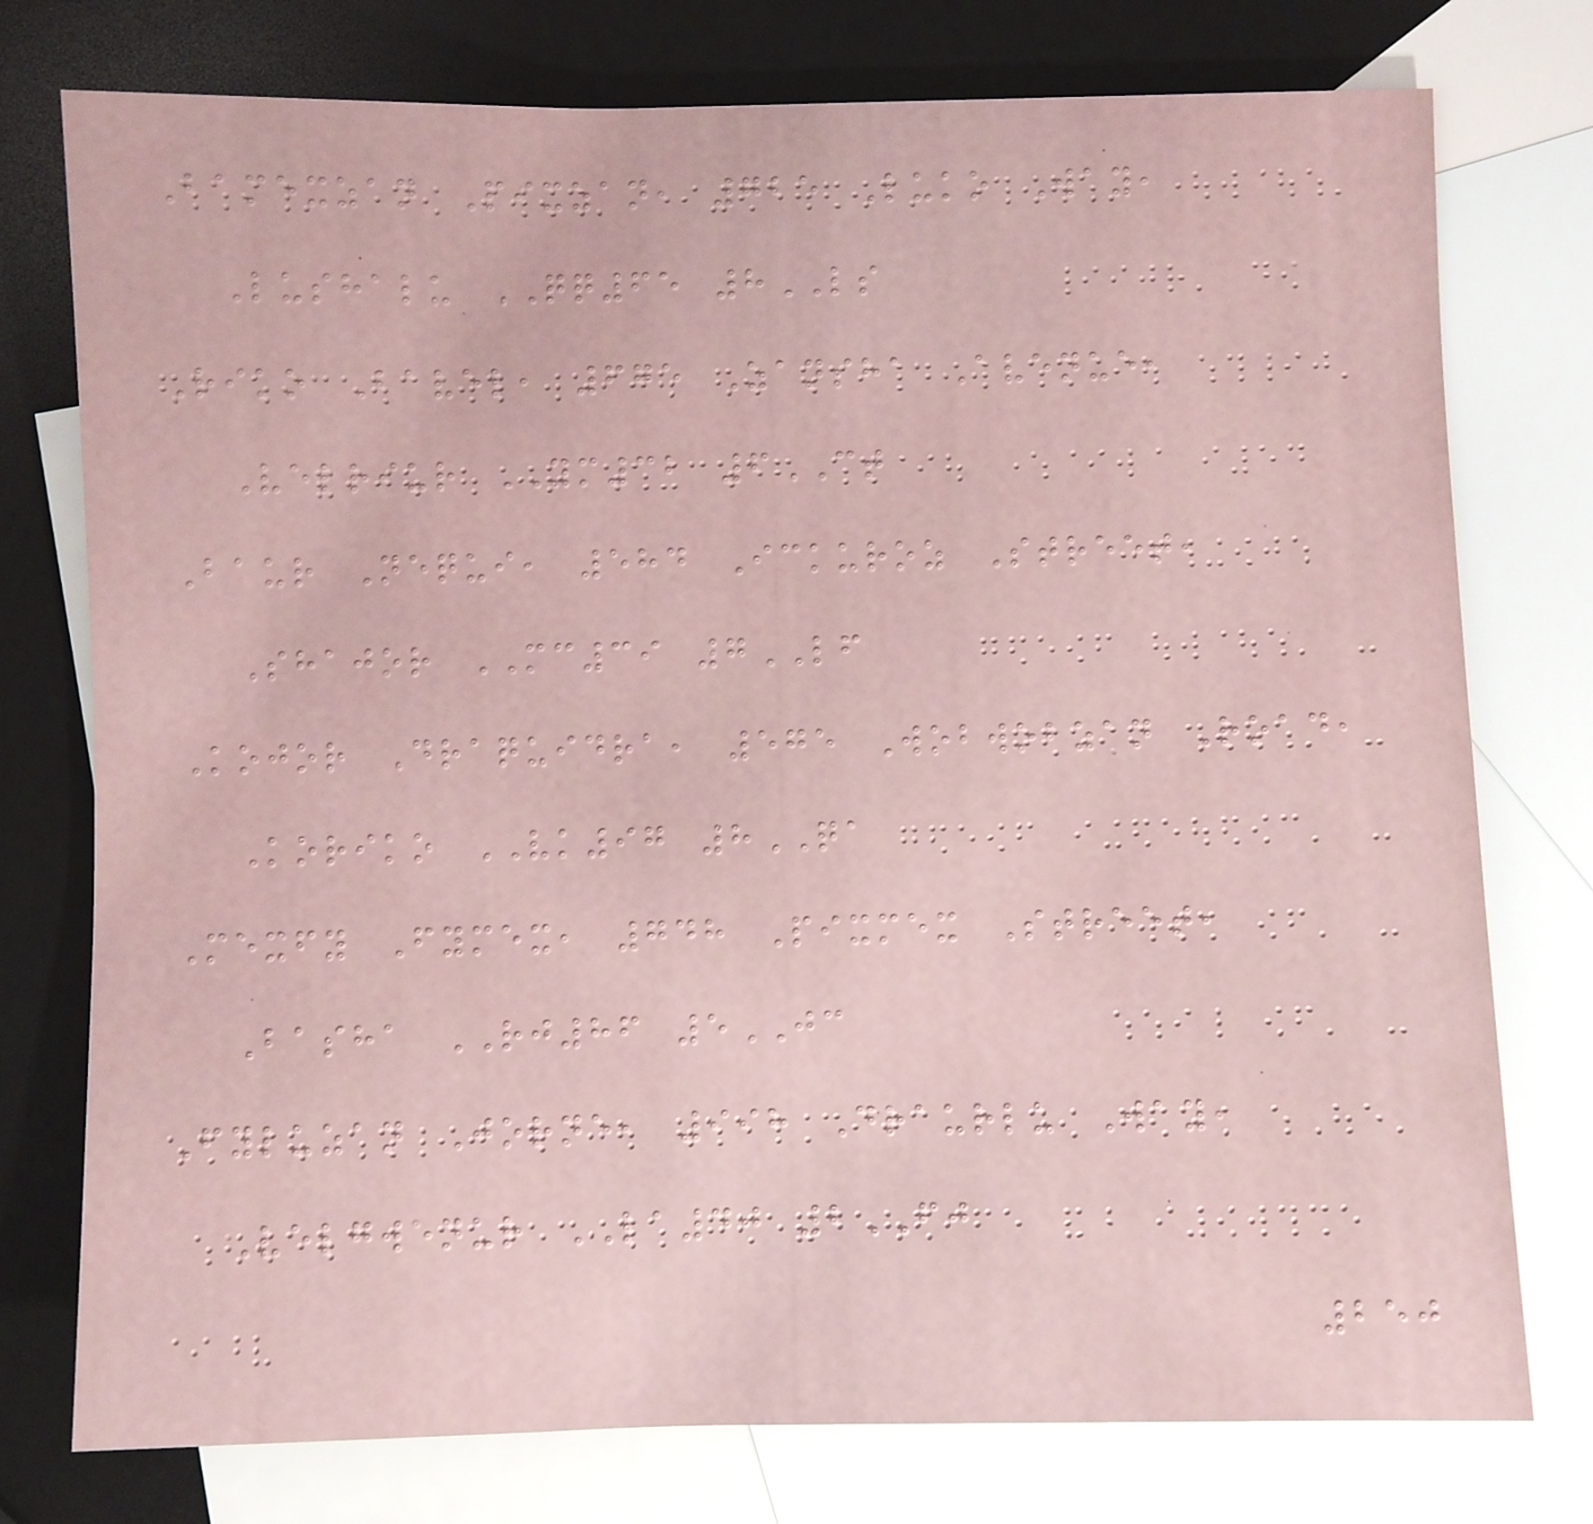Bamexzan Pixzan, 725 Luko Way,
Lushalu QQ65 8LS
Riko Bavel, 675 Zansha Avenue,
Velriur YM32 6CT
Baur Nequi, 584 Ickuroz Street,
Shajor MC39 7LF
Kojor Draquidra, 575 Wobwobzan Road,
Koriko VK97 8QA
Mexfy Fymex, 748 Pixmex Street,
Basha RJ86 5JC
Fyluzan Jorne, 998 Draurlu Way,
Velgwenur LA40 2FJ
250
